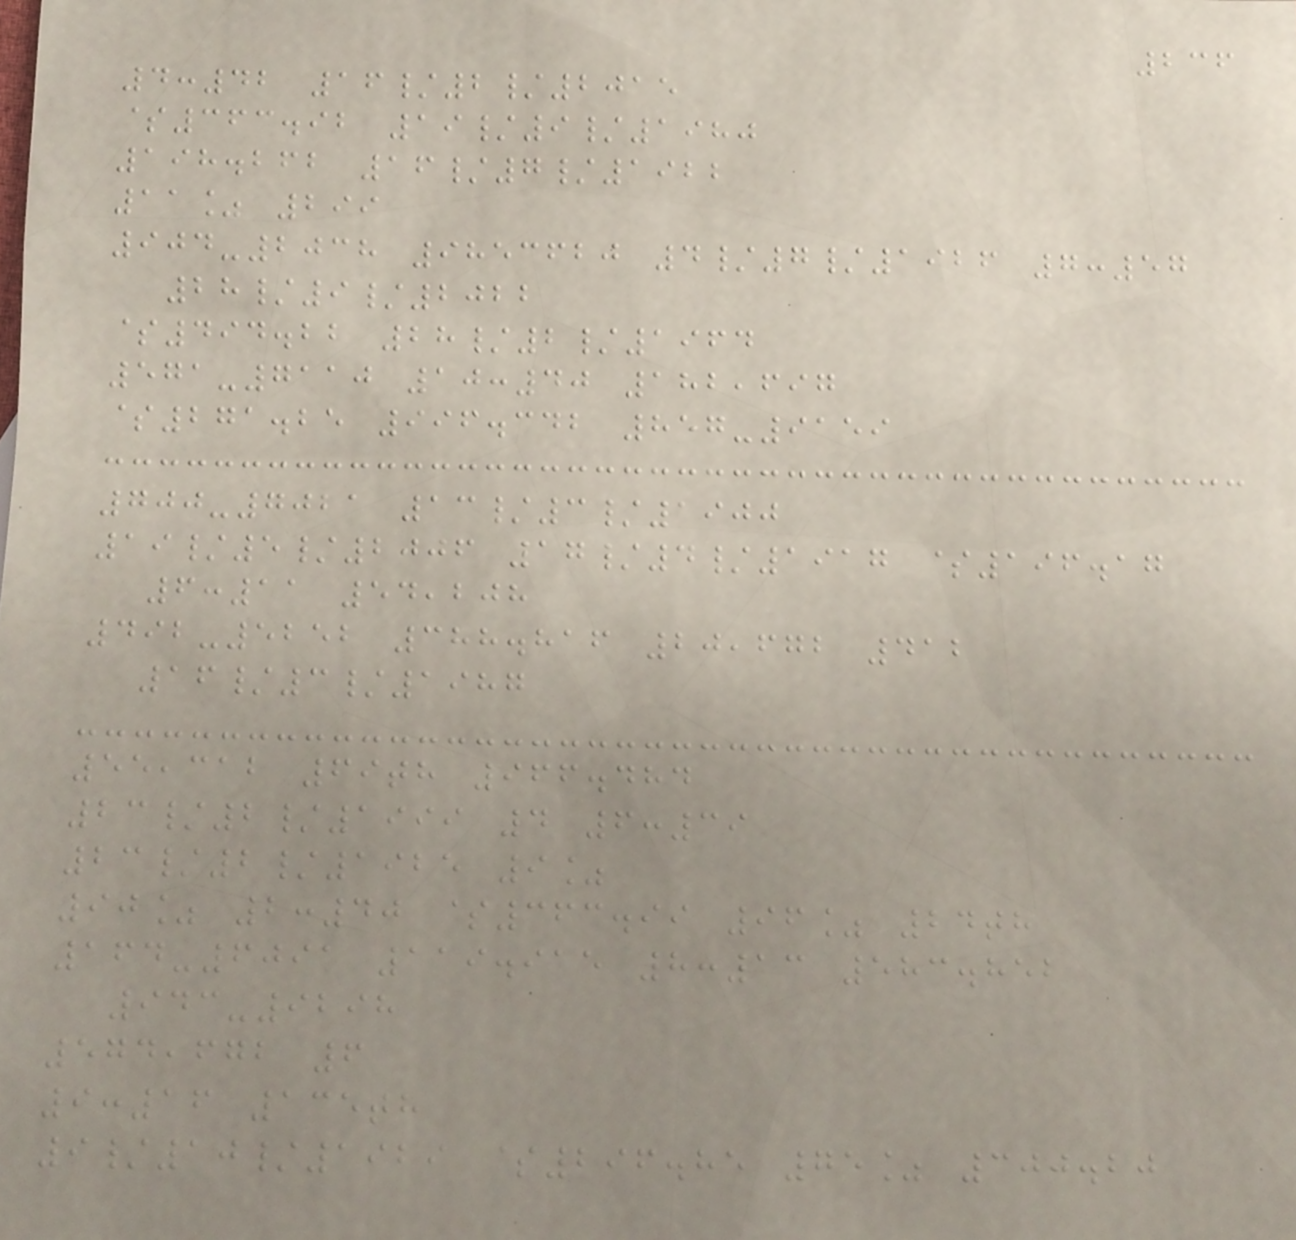236
4:42 16/2/2015
$363.92 19/9/1980
198.262 16/7/1922
11% 299
904-2038 9853620 4/7/1926 7:57
28/9/2022
$494.22 28/2/1964
571-7110 10:40 182,697
$271.25 996.342 857-9159
700-7021 13/3/1900
19/5/2006 17/4/1917 $196.17
6:11 54,208
492-5252 388.816 20,672 412
16/3/1987
55,312 69th 966.484
23/2/1999 4 6:39
23/2/1925 9%
90% 2:40 $363.99 96% 24th
164-6091 119.915 8:13 583.852
943-9298
574,672 6
9:16 135th
9/10/1929 $296.85 75% 300.20
